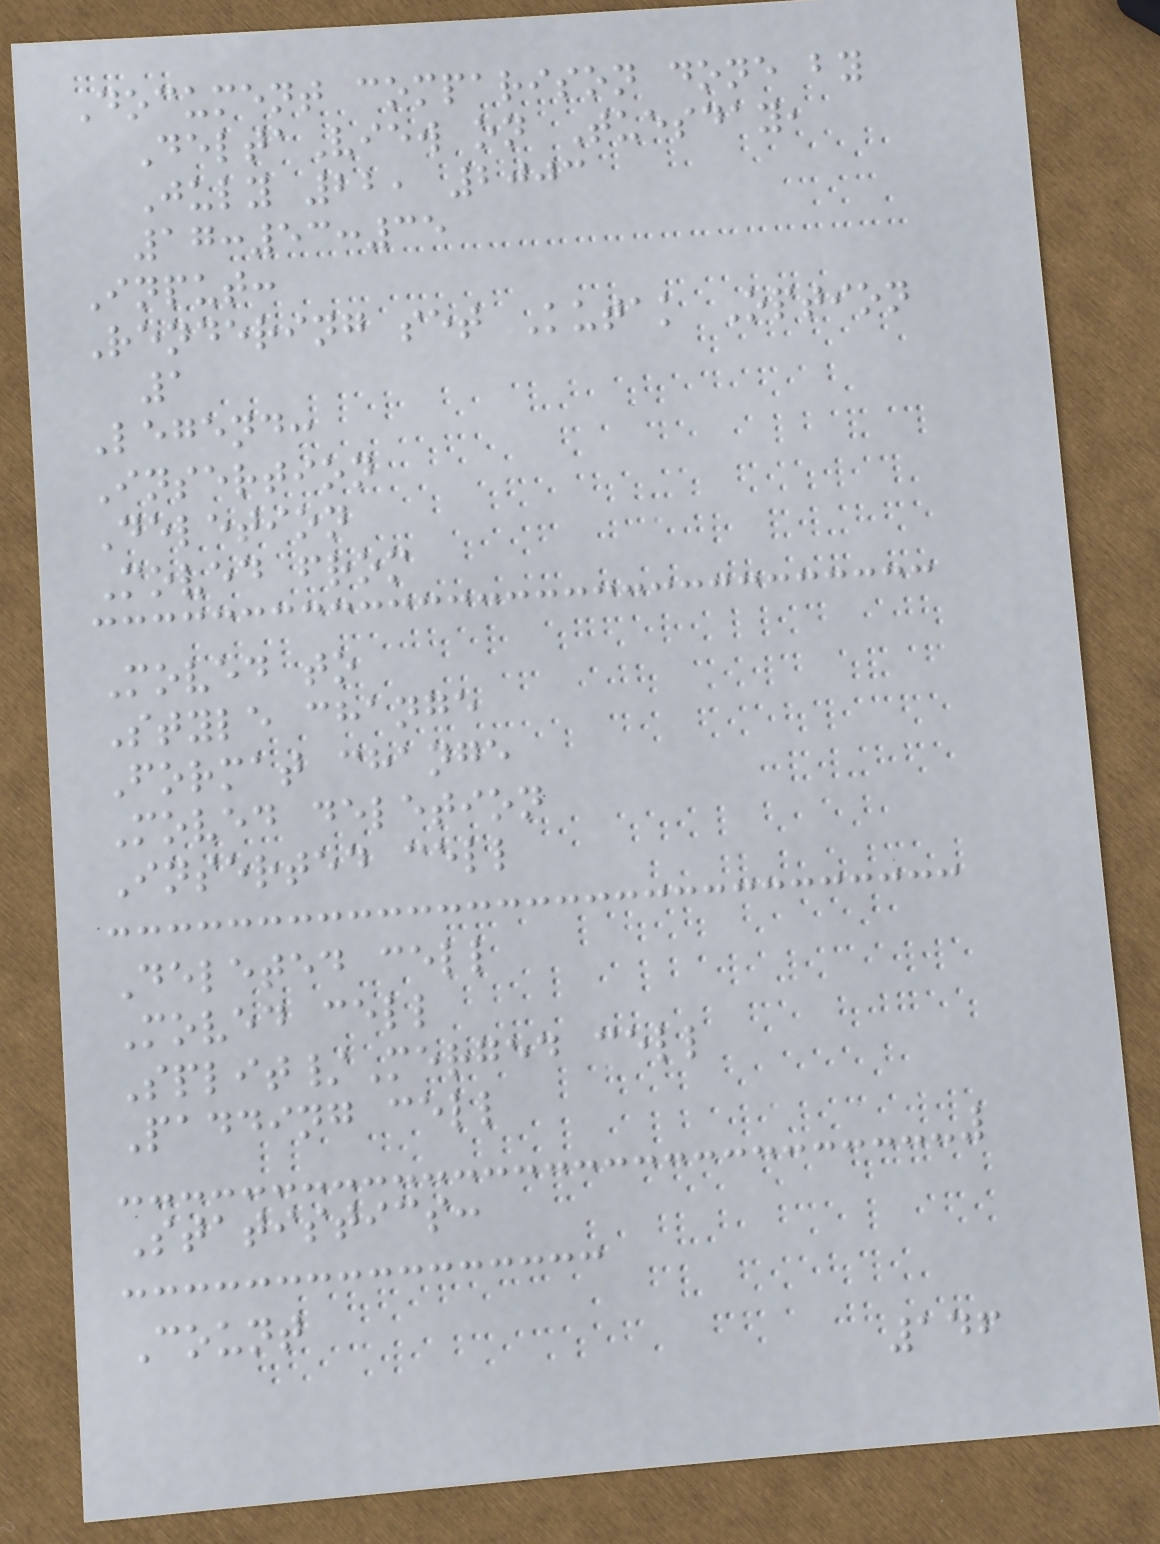Document comparison done by
DeltaView on Tuesday,
July 22, 2003
17:53:35
Input:
Rendering set Kutak Option
1
Legend:
Insertion
Deletion
Moved from
Moved to
Style change
Format change
Moved deletion
Inserted cell
Deleted cell
Moved cell
Split/Merged cell
Padding cell
Statistics:
Count
146
